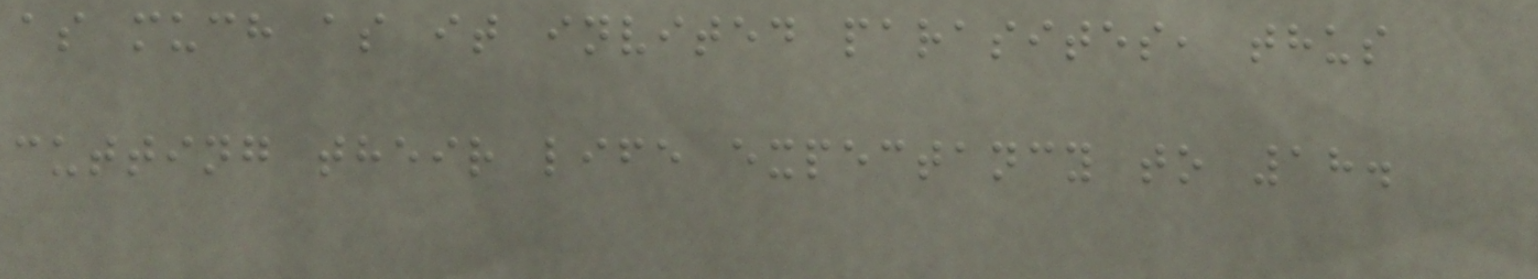as much as it invited parasites, thus
cutting their life expectancy to 18.
